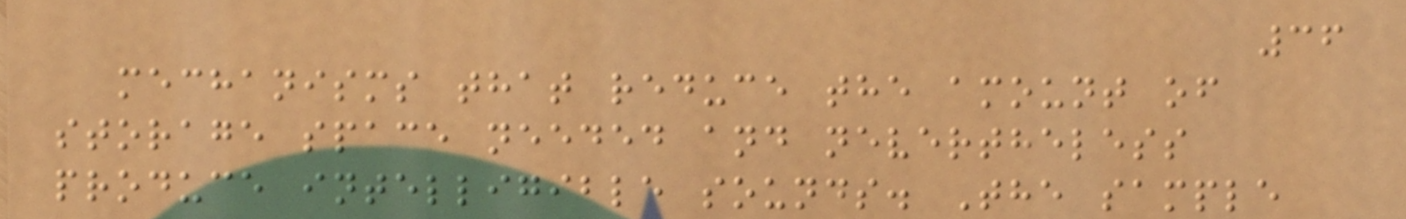36
mechanisms that reduce the amount of
storage space needed and nevertheless
produce intelligible sounds. The sample
